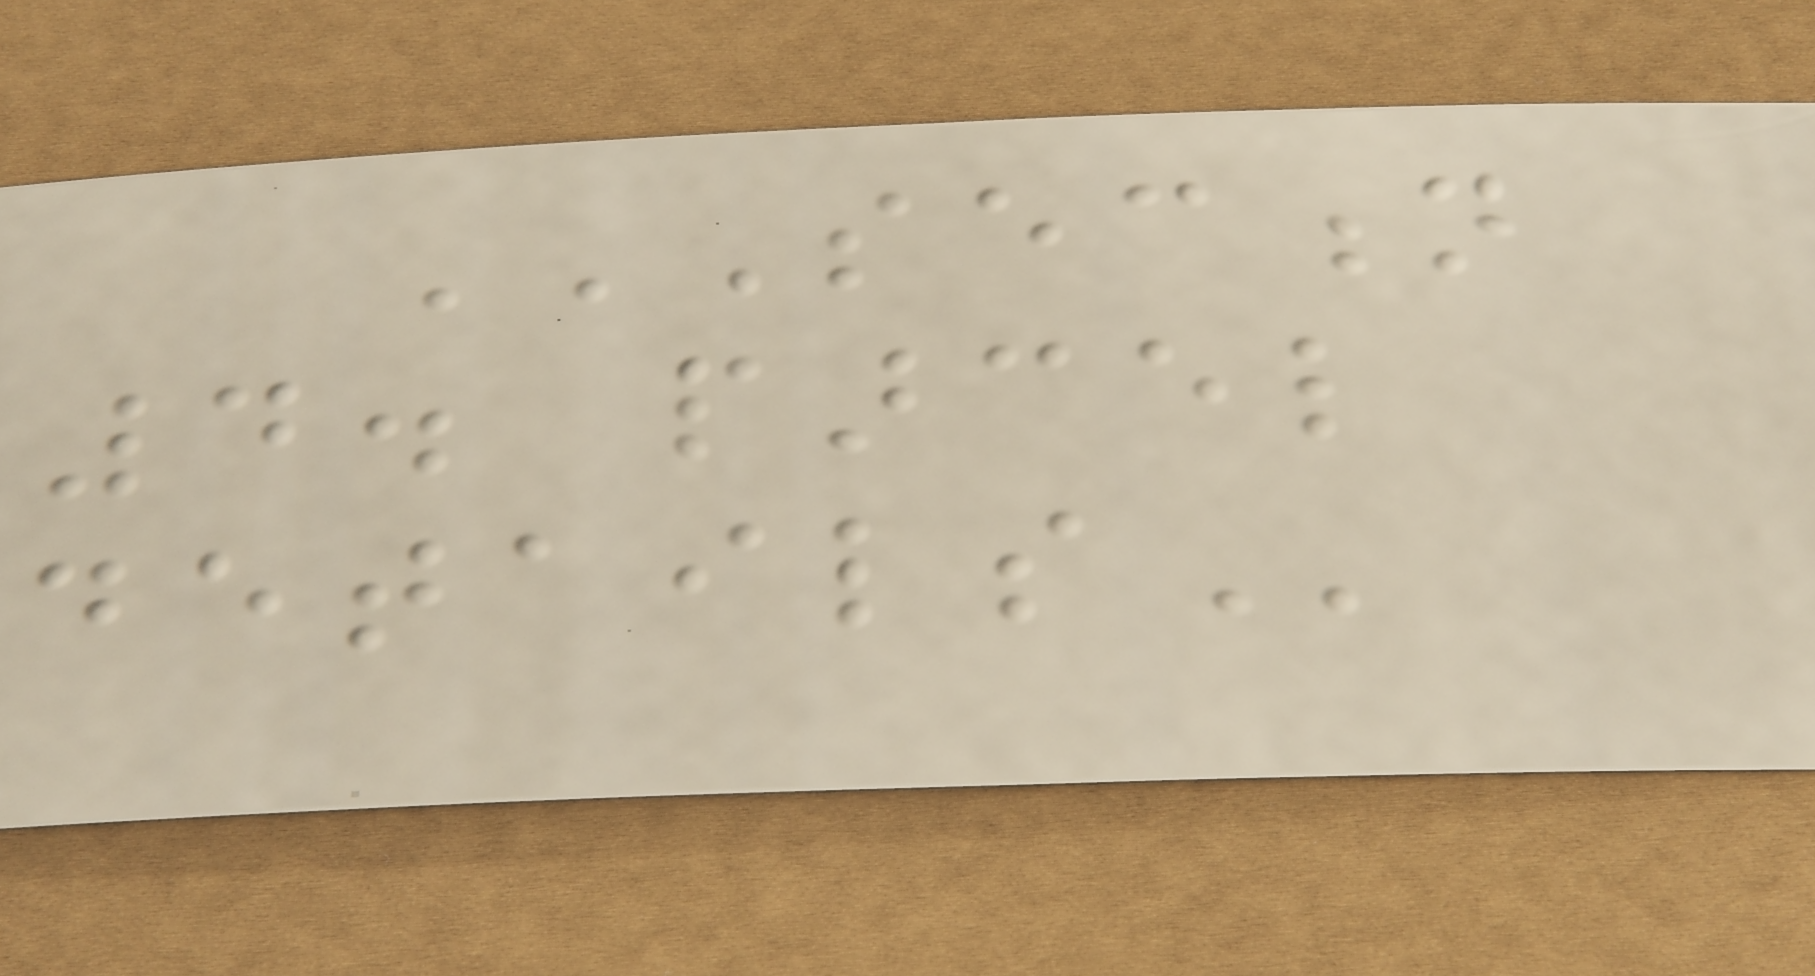SECTION
4. PARCEL
DETAILS
